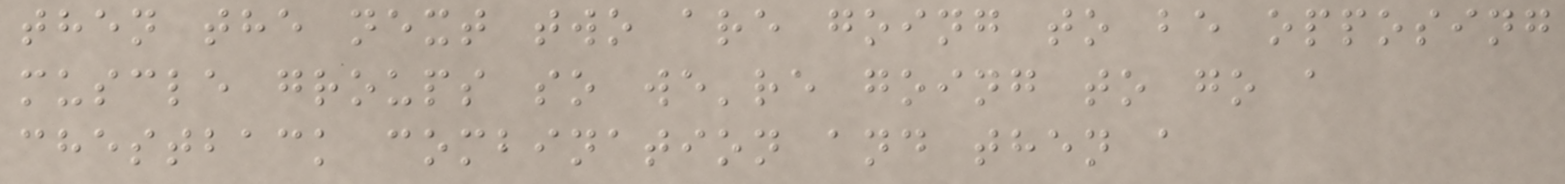then the next two are going to be opposing
muscle groups so we're going to go a
chestback combination and then a
